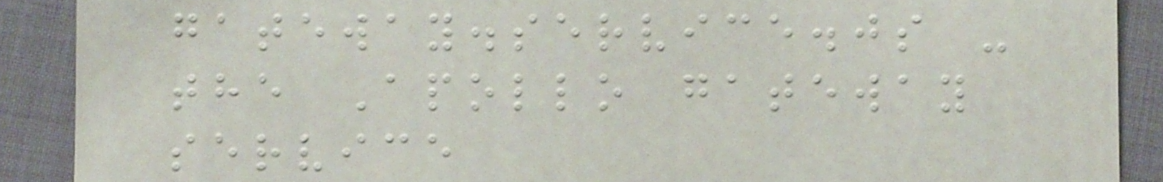gateway.service.js -
the Apollo gateway
service
